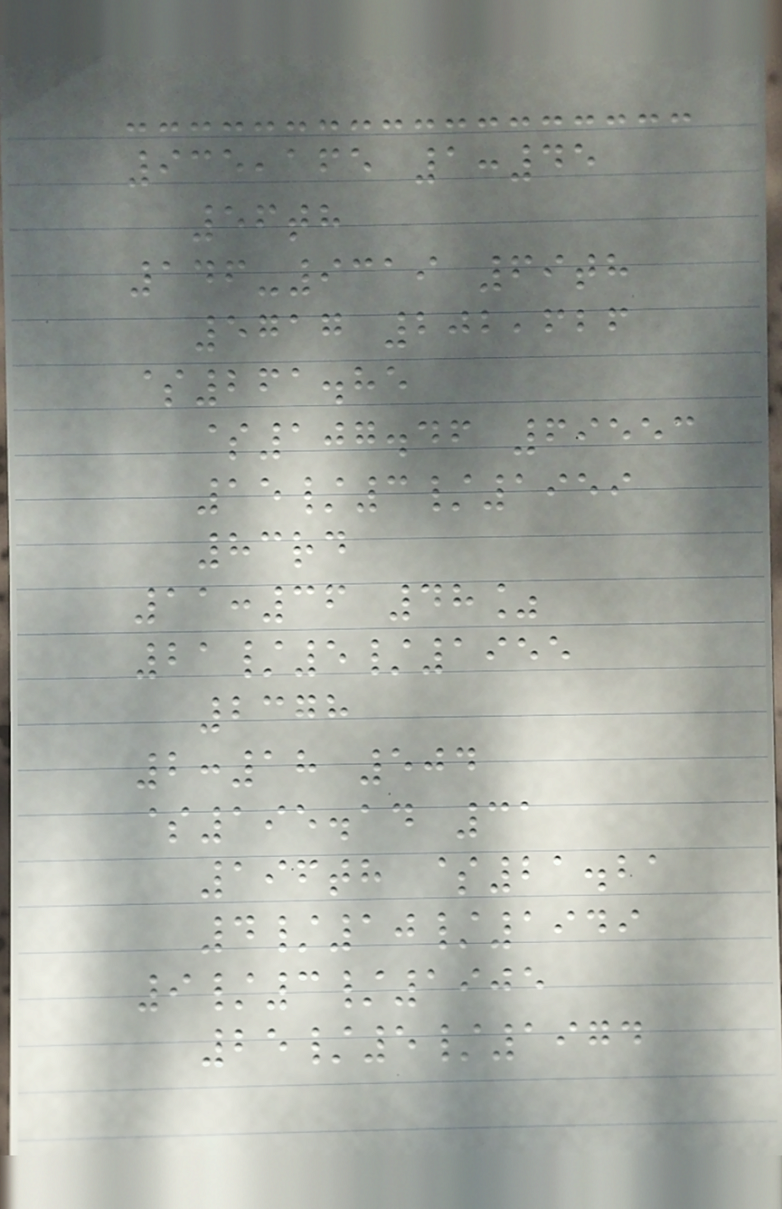935,165 1:45
56th
146-9319 69th
5717 202,626
$261.85
$107.46 69553
15/3/1959
83rd
11:36 48%
21/5/1955
2378
2:18 504
$195.14 31
196th $21.21
4/10/1949
9/3/1905
25/5/1974
